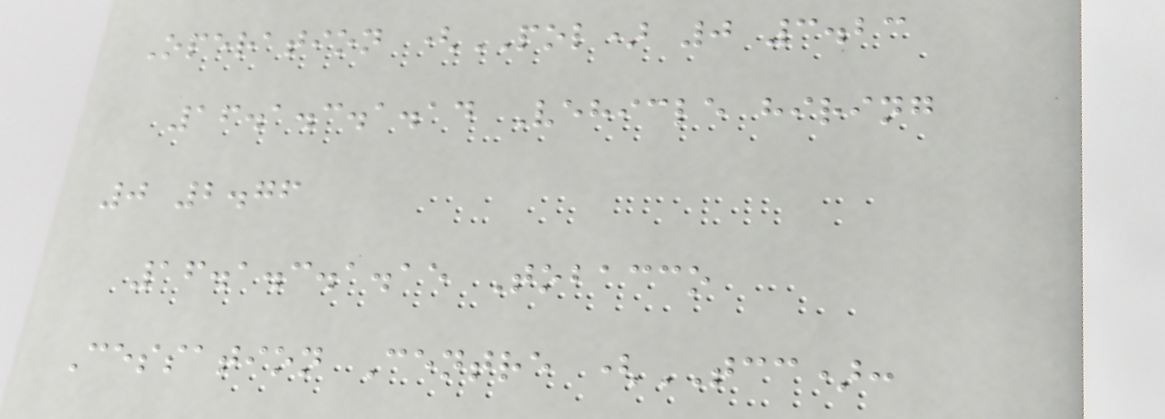Operation (POL) 0 3.23
16.1.3.1.14 Vehicle hiring
0 2.76
16.1.3.1.15 Tobacco
Cessation Centre (TCC):
